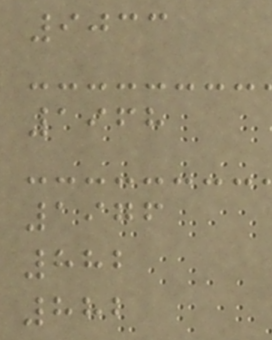9033
1968
1976
882
882
